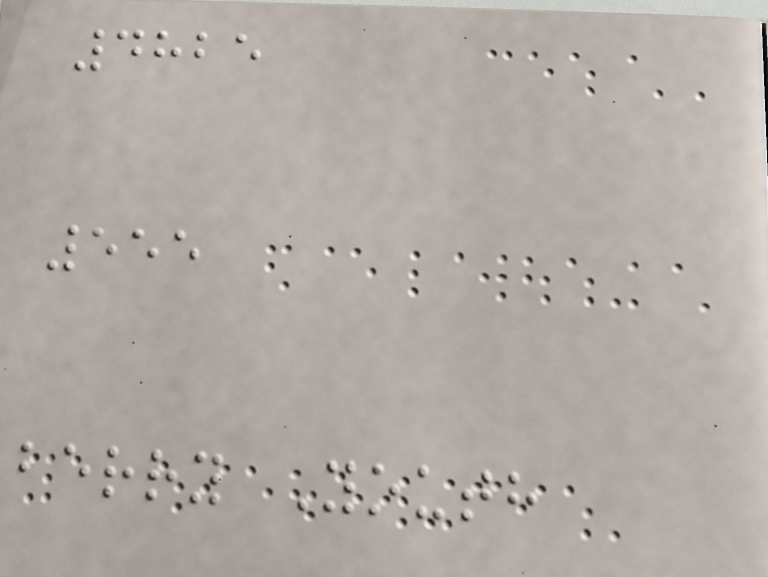4825
555
berry Youth
